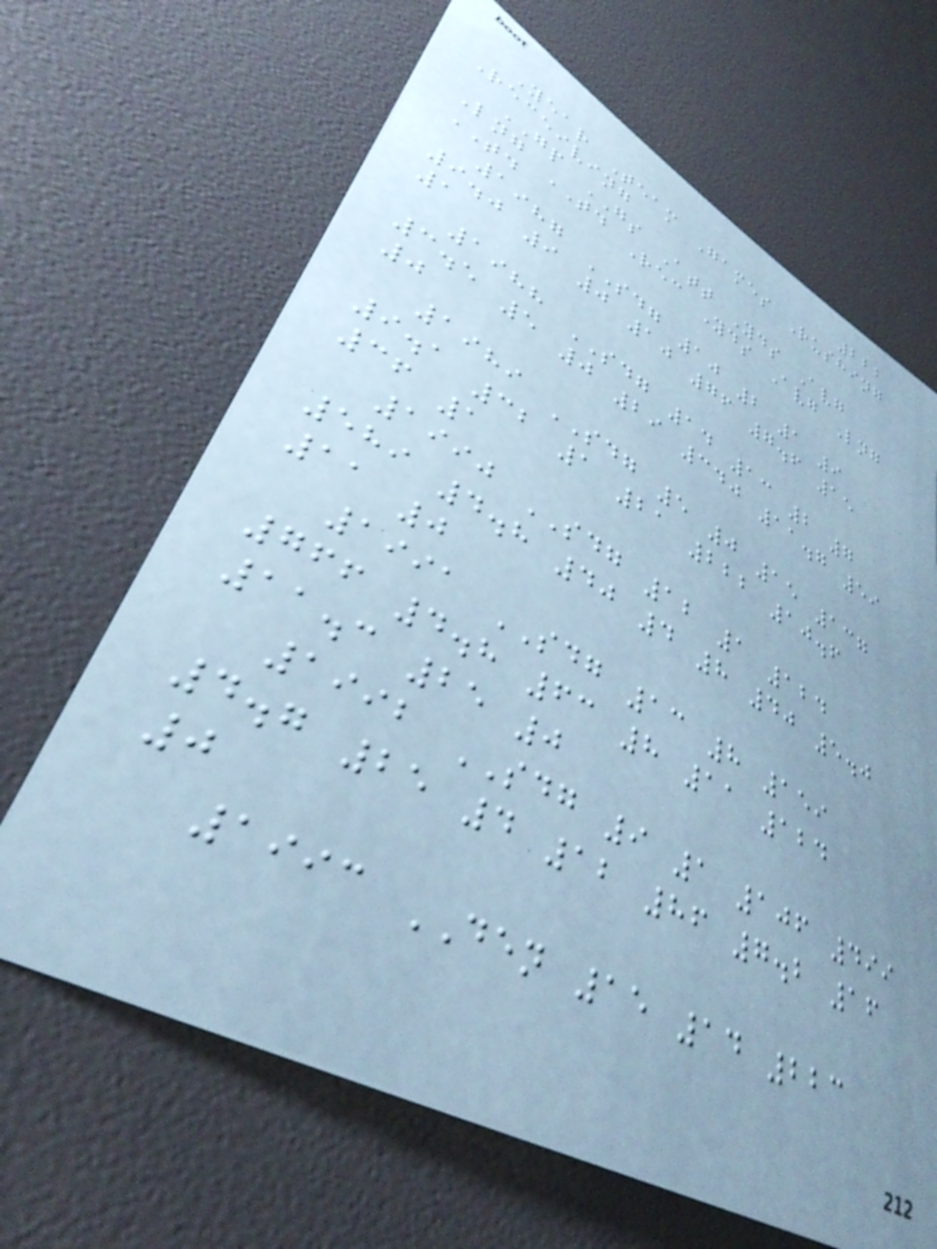222
Year Team Games Rushing
Receiving
GP GS Att Yds Avg
Lng TD Rec Yds Avg Lng
TD
1987 SDG 10 2 1 9
9.0 9 0 10 76 7.6 15
1
1988 SDG 14 13 2 7
3.5 5 0 29 340 11.7 59
0
1989 SDG 5 0 15 137
9.1 32 1 21 222 10.6
36 1
1990 SDG 12 1 124
589 4.8 40 4 8 40 5.0
11 0
1991 SDG 13 8 159
766 4.8 63 8 11 124
11.3 25 0
1992 SDG 9 1 106 499
4.7 25 4 12 86 7.2 16
0
1993 DEN 15 14 223
